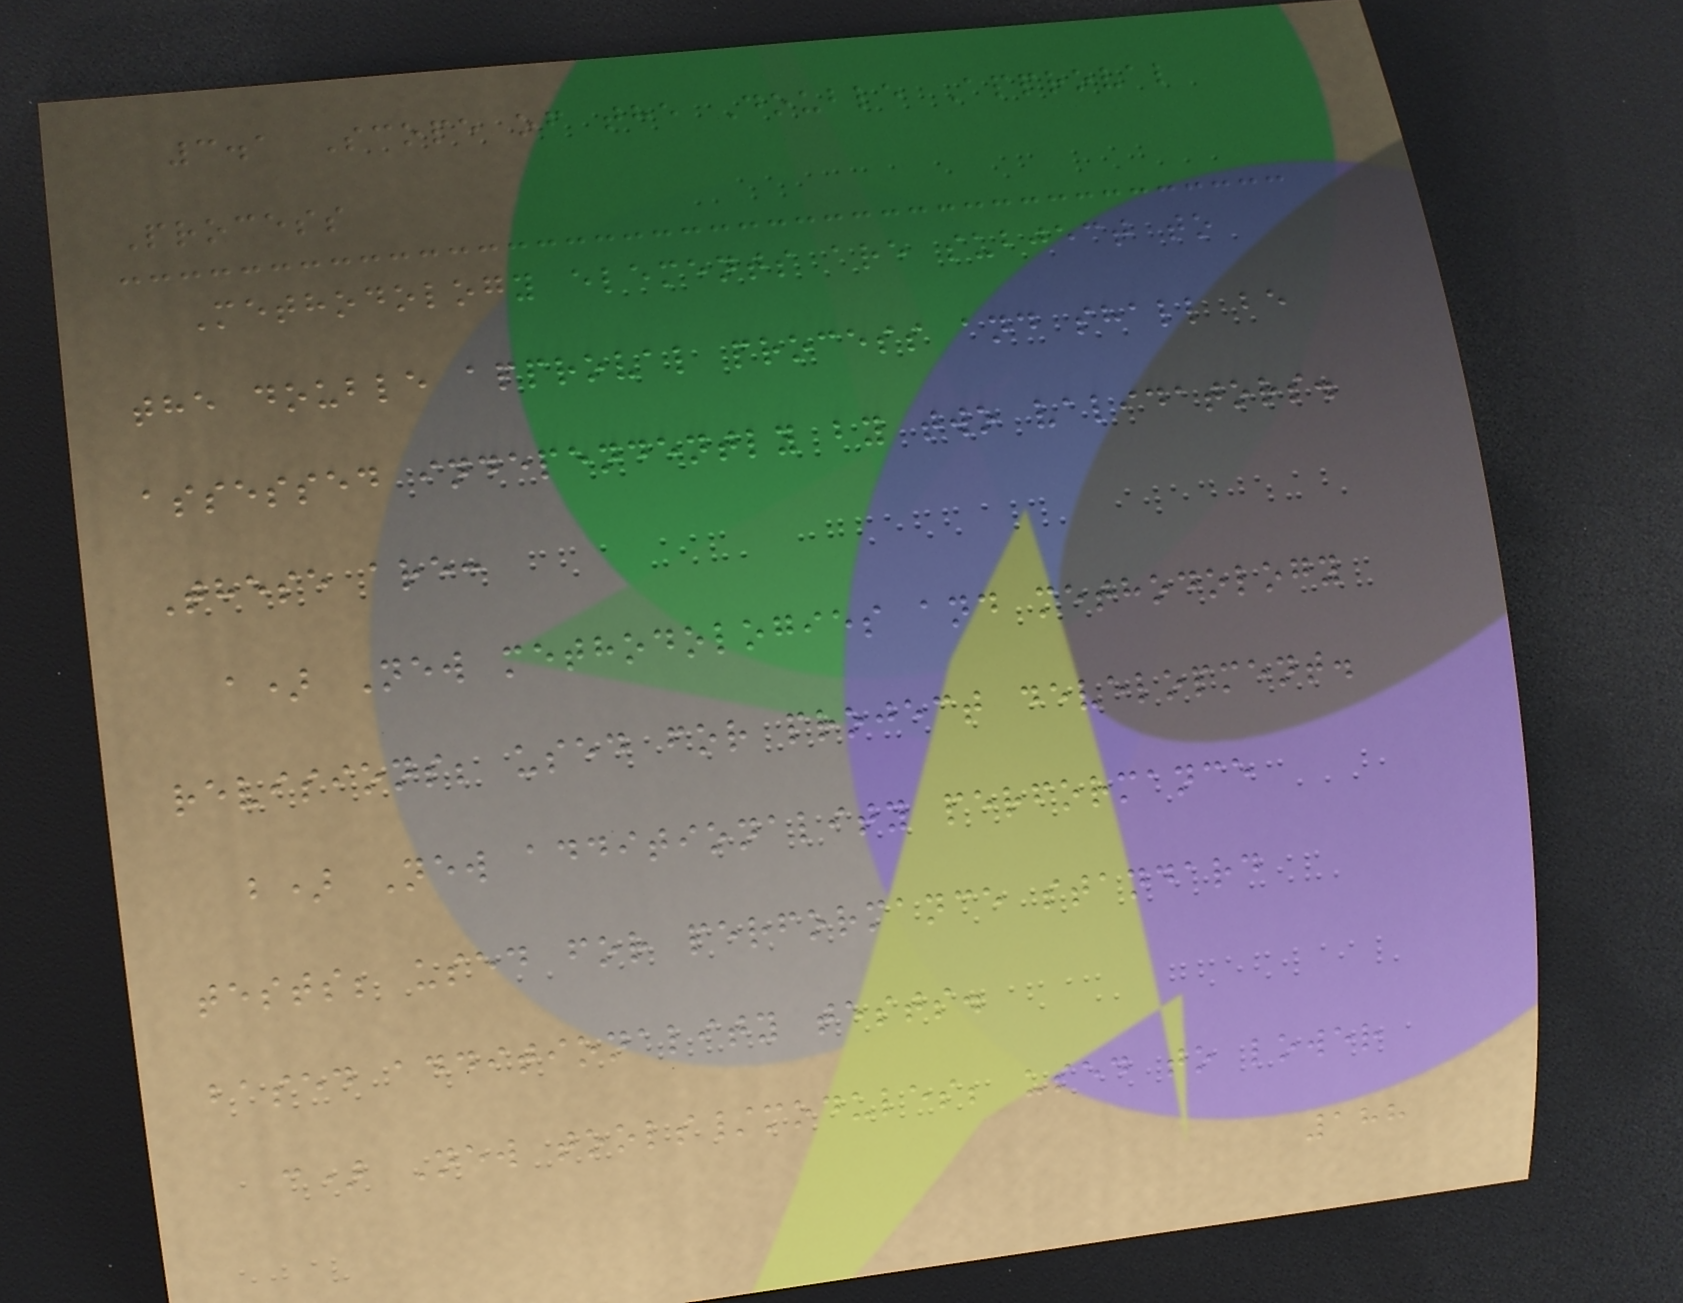3.1 Scope of the Double Approval
Process
Methodology elements are subject to
the double approval process and shall be
assessed independently by two validators.
These are:
a) New methodologies and methodology
revisions; used for project development.
b) New additionality performance
tests; used for performance standard
based additionality tests.
c) New tools/modules; used to lower
188
